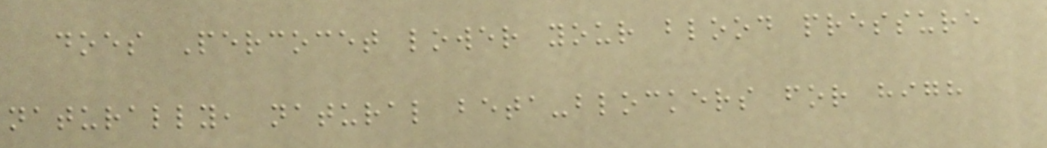does Percocet lower your blood pressure
naturally, natural beta-blockers for high
